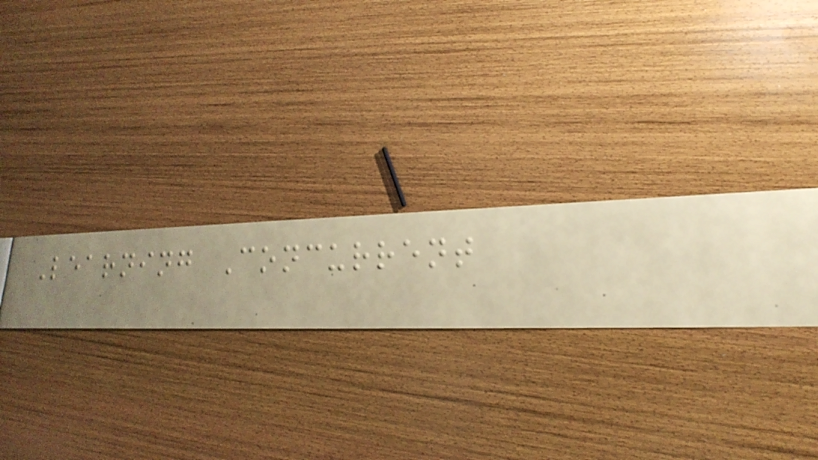Learning Concurrent
